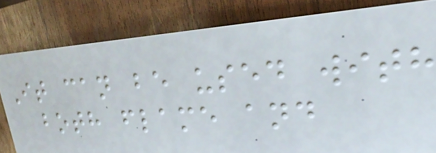It can be used with
both flame and
